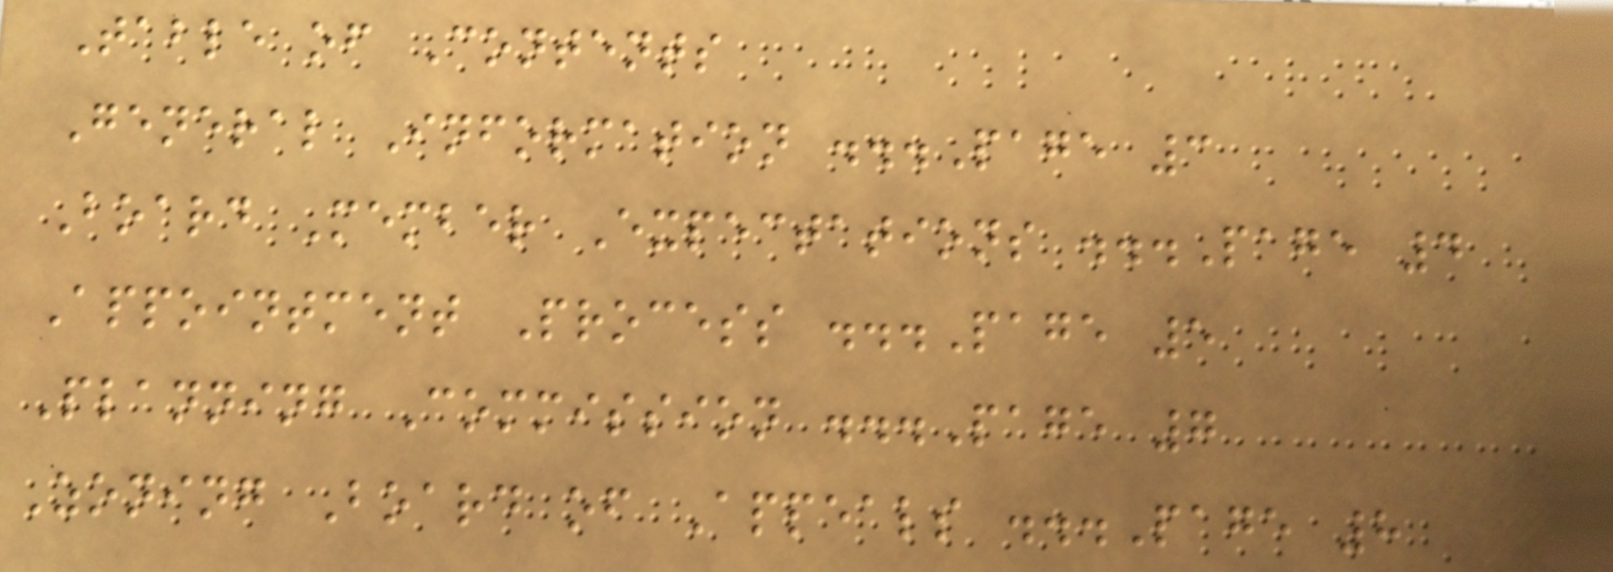Table of Contents
General Information ...Page 3
Board Member Expectations ...Page 4
Appointment Process ...Page 5
Planning Commission ...Page 7
Zoning Board of Appeals ...Page 8
